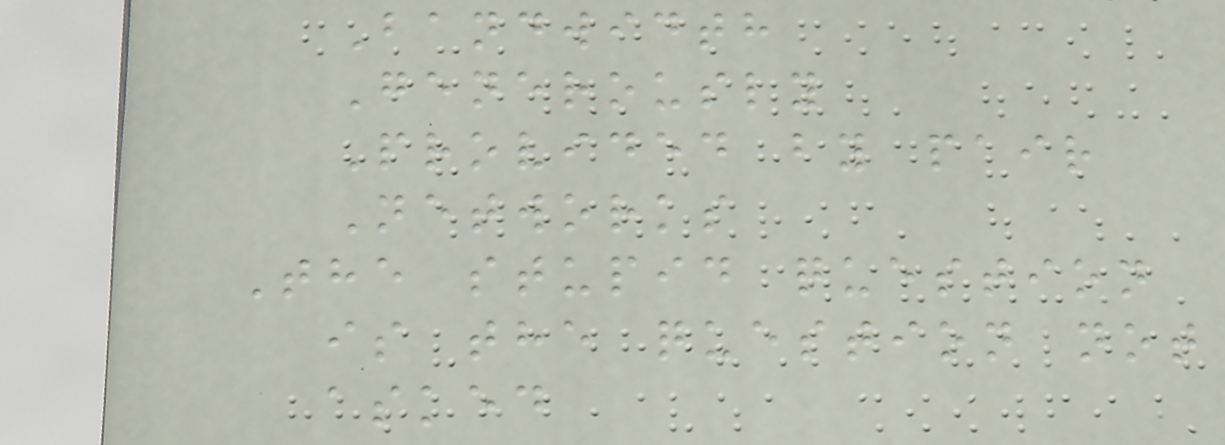Bandwidth
Generously
Provided by pair
Networks
The stupid question
is the question not
asked
